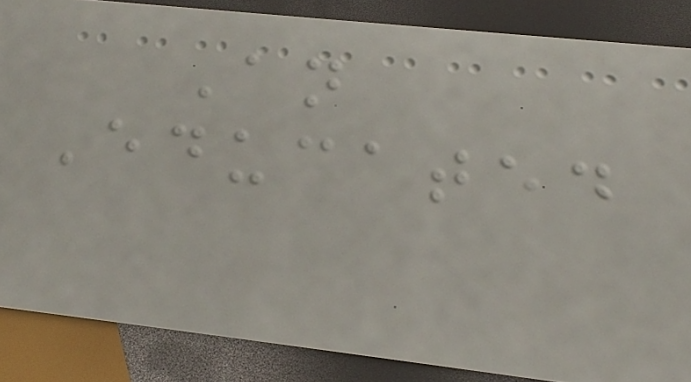An
Educated
